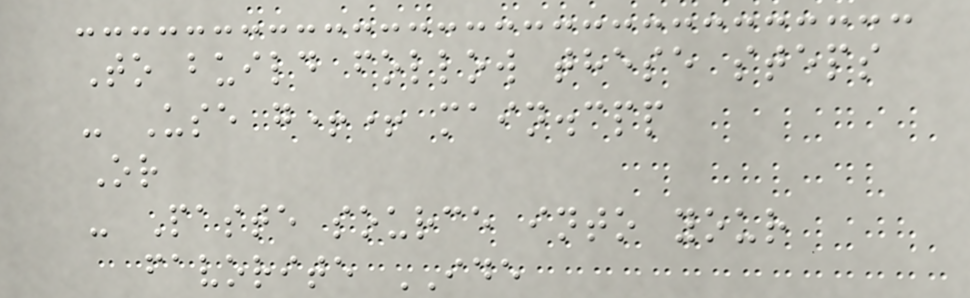To build follow these steps
- Use g++ main.cpp
Or
- Paste source into your
favorite IDE
